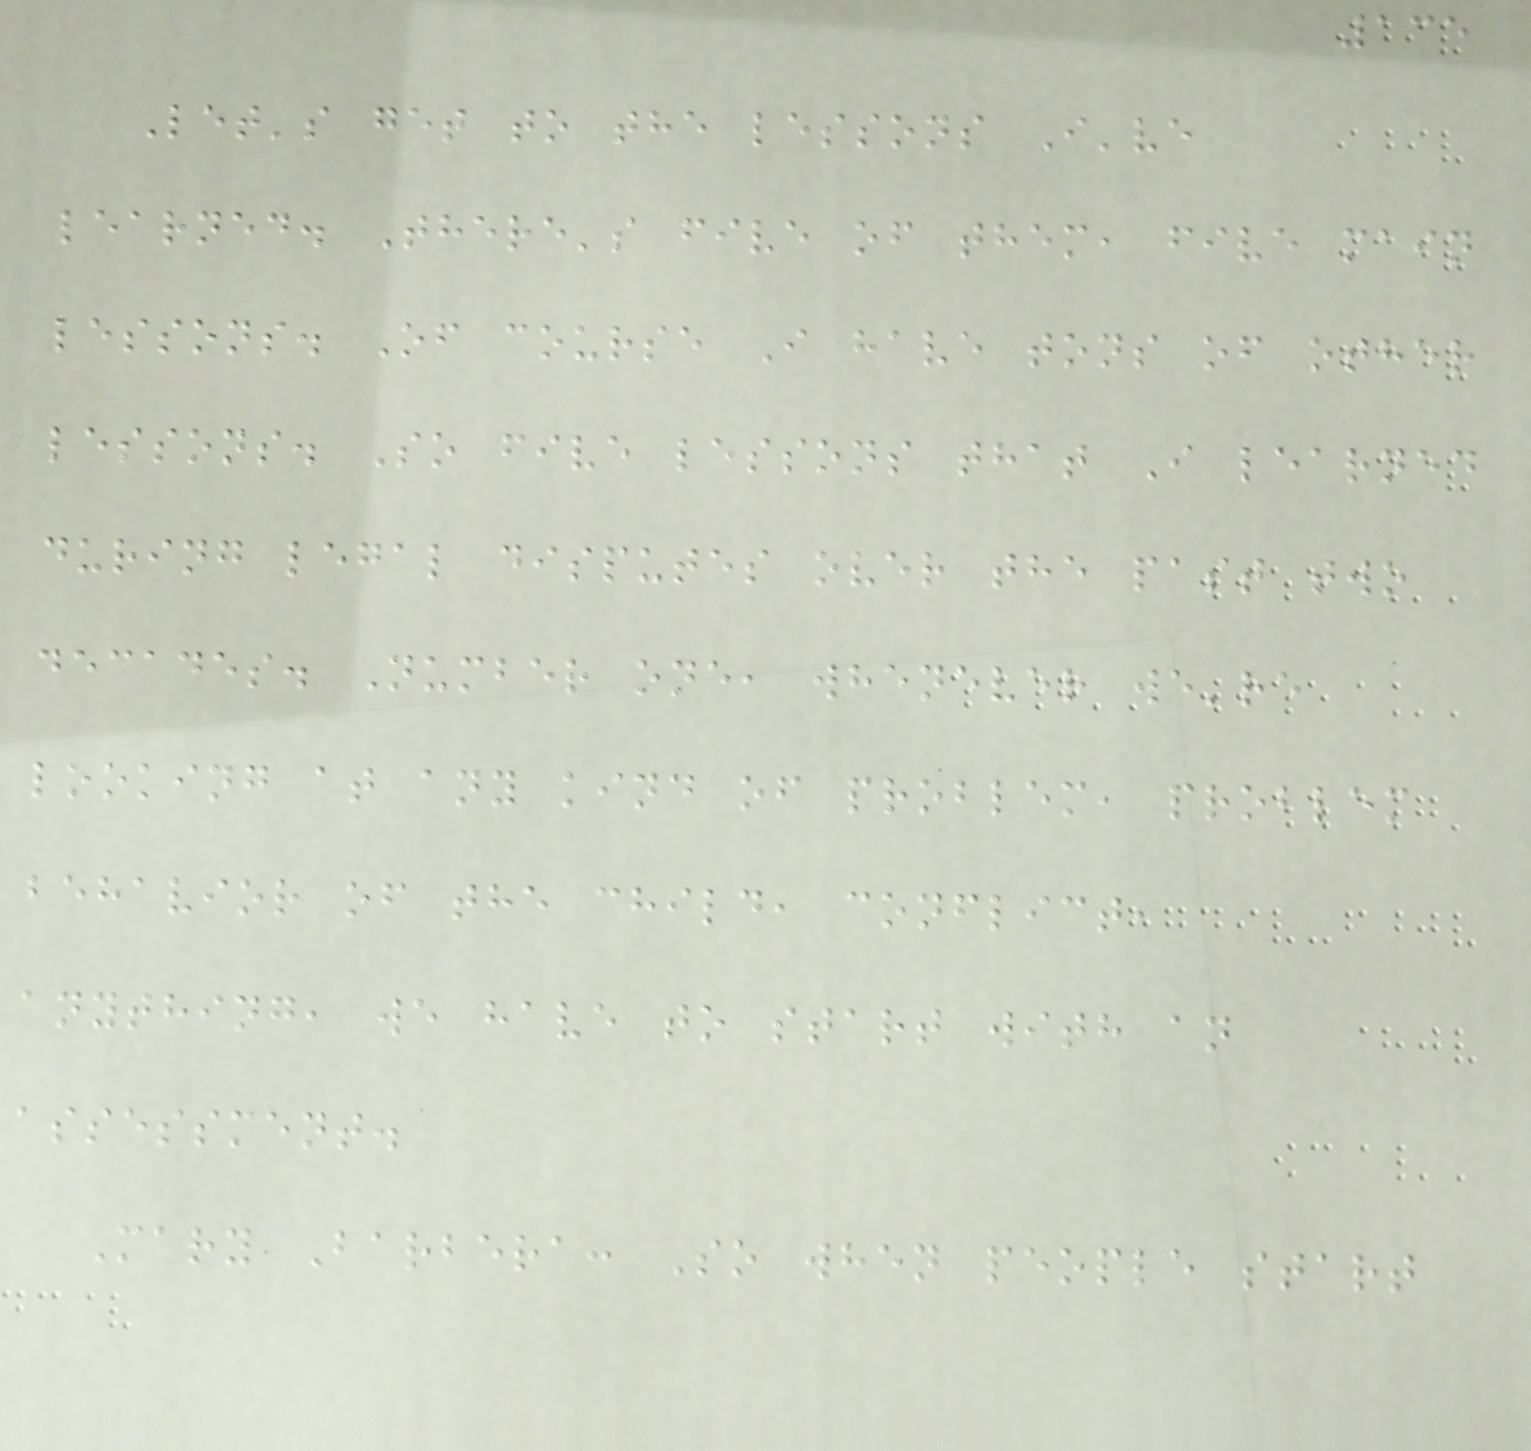135
Let's get to the lessons I've
learned. There's five of them, five main
lessons. Of course I have tons of other
lessons. So five lessons that I learned
during legal disputes over the past two
decades. Number one, whenever we're
looking at any kind of problem, problem
behavior of the child, conflict,
anything, we have to start with an
assessment.
Mary Barbera: So when people start
